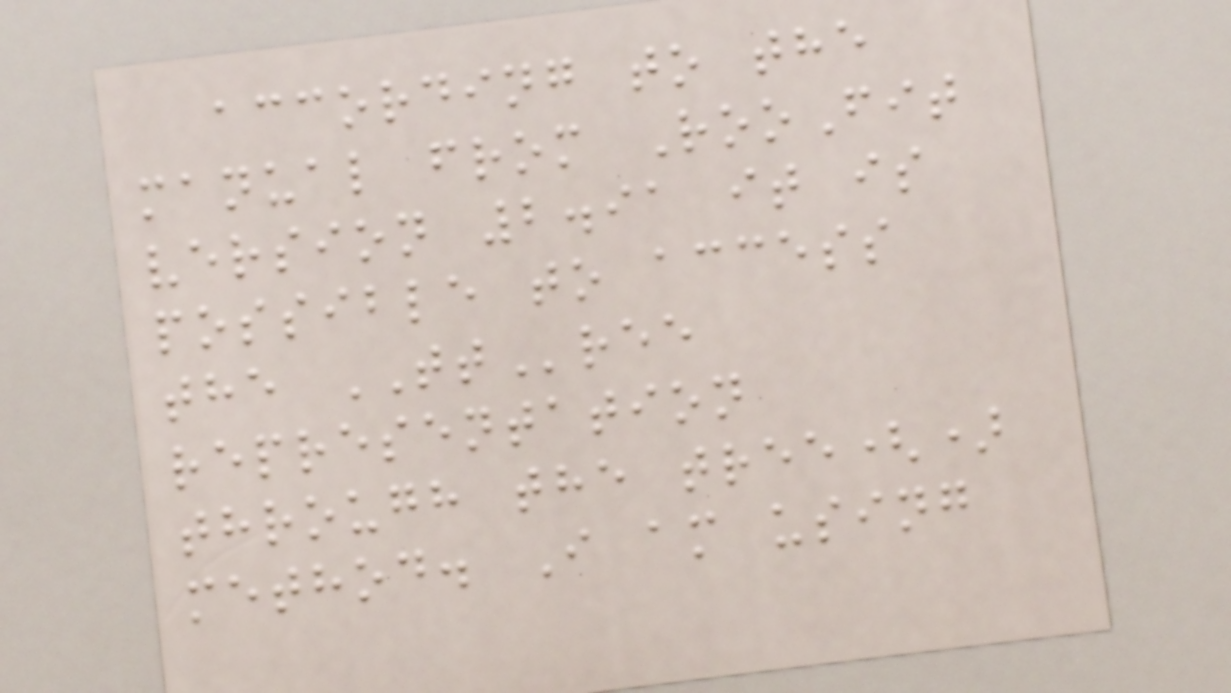according to the
manual from RooFit
version 2.91 it is
possible to access
the TTree
representation
through the tree()
method. I am using
